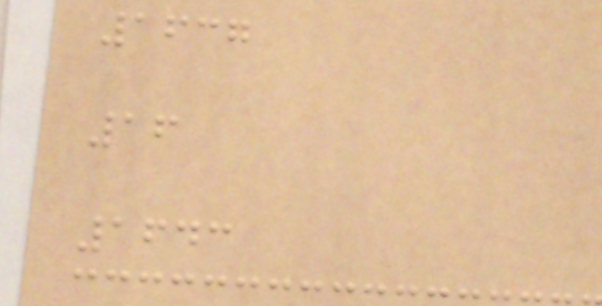1637
16
1643
